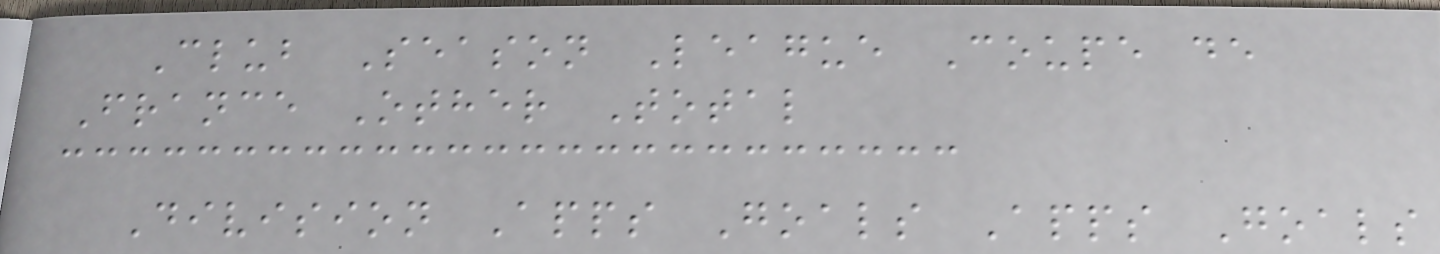Club Season League Coupe de
France Other Total
Division Apps Goals Apps Goals
